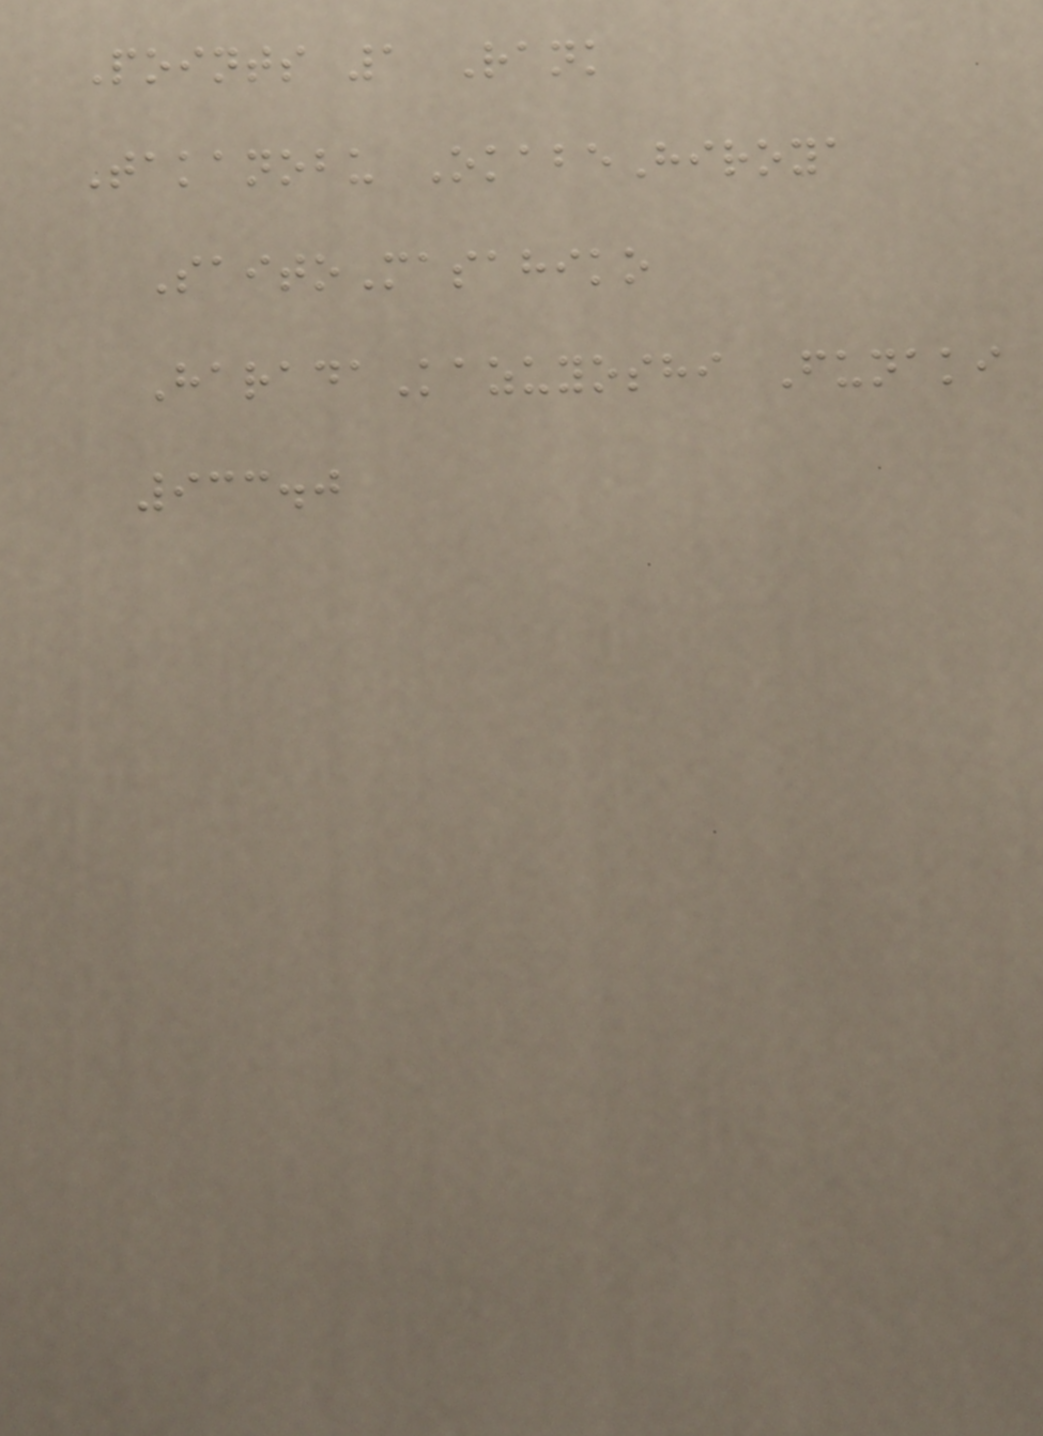Points 1 Rank
Takanobu OkabeHiroya
SaitoMasahiko
HaradaKazuyoshi Funaki
933.0
